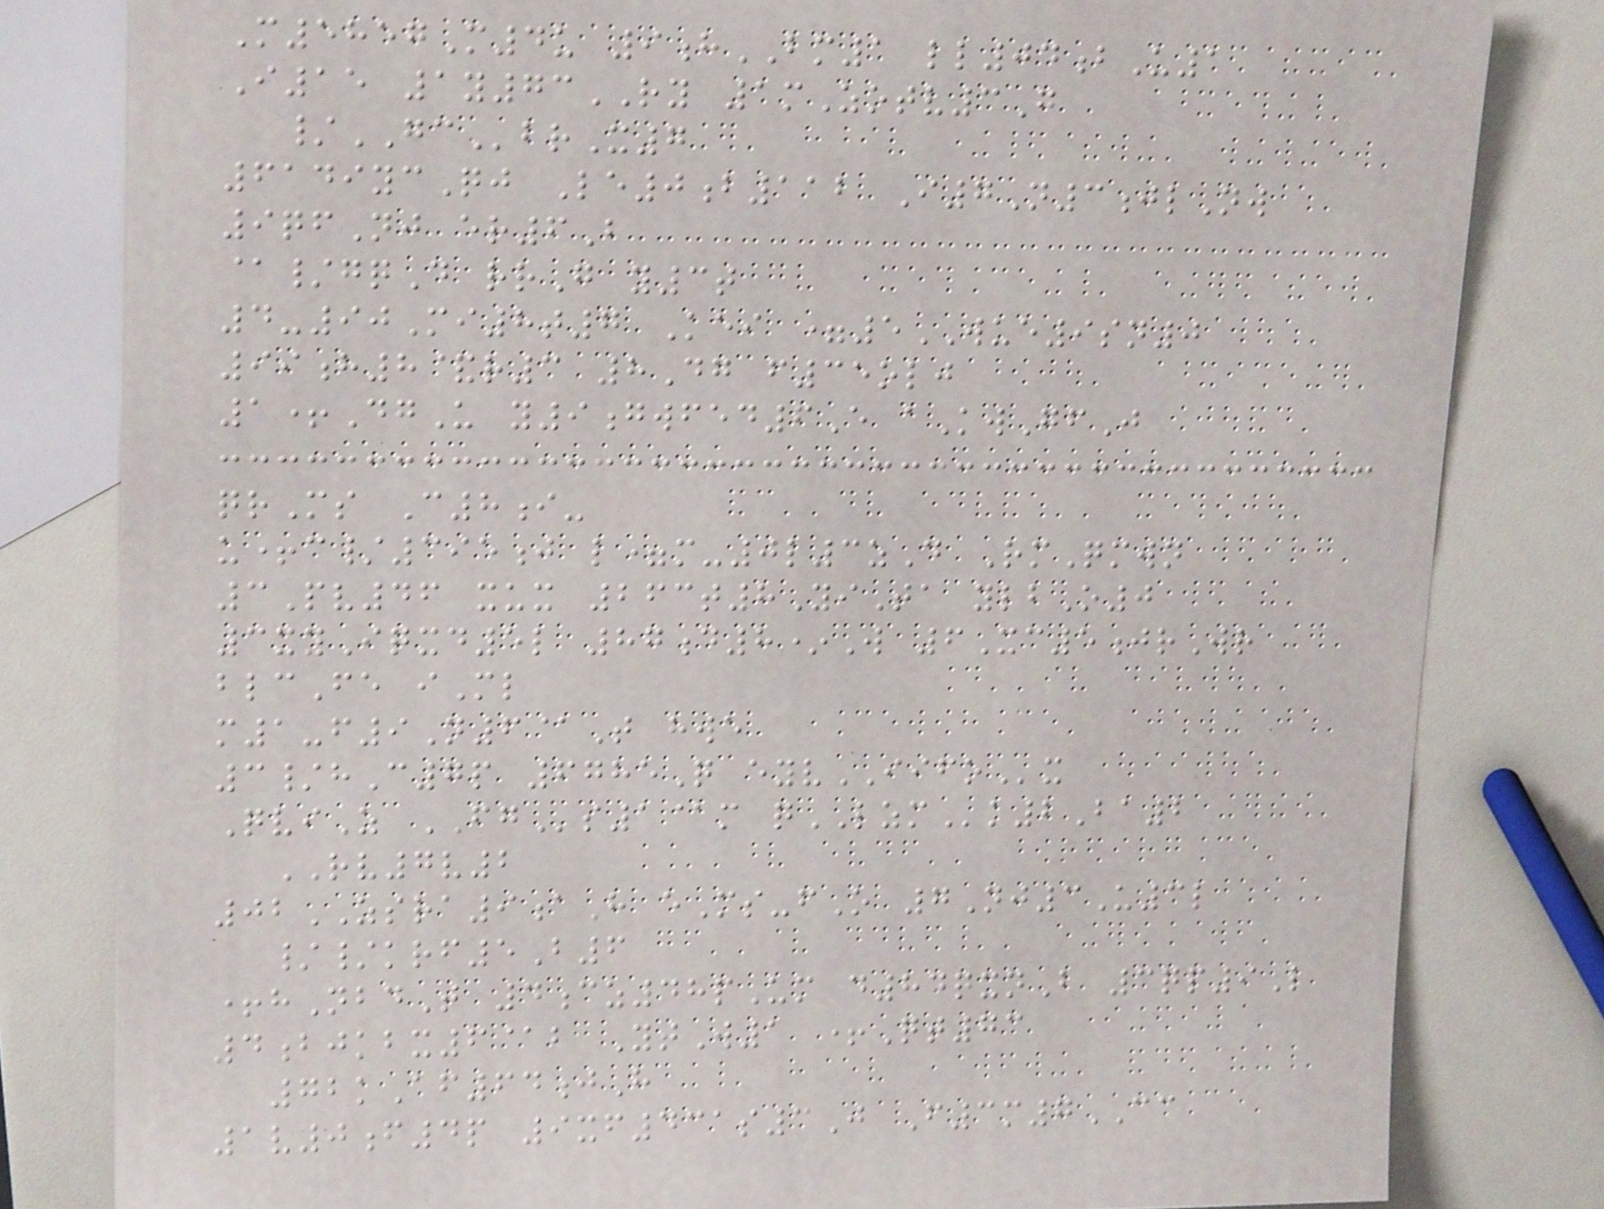M5857M4u 9hBM1 ll04bU1
I15 1y73RY 1mZotv3G
/GCbrX7
6149ycQj Le0b112 I7N3jlNw
9qfNj er6B
@/gqD rrG y3t
4-90Mi8t7 Kei =5WUE9sn0
99h8&r3 8Dg f35olj
1+DgU y9gwfed6E aKwGfJ
qrMs C8i-
u+c/395j l=m-0l3zD RmQmwn
3Pv46 xux 263t8YiTa ylbO0
3xyIqxd5l 87d8*W 6Xc5jrWr
blcFe iMl
m1-f9N6@T hwe
3/hC7p 6785Q eyvIIFOx
QviZ FGs1@m qLZMk2Ba2
RV7v2
02ZSRA9aH eMs-fO 7Nj3U3l
//krf5B6
+hNbdT 4cz48pUm d84qxnB 3qp9L
4bjkbx6@b YtW1 +Qt73
72kAf64jH
1v0f4p 9xf431s3J F3m7CC
